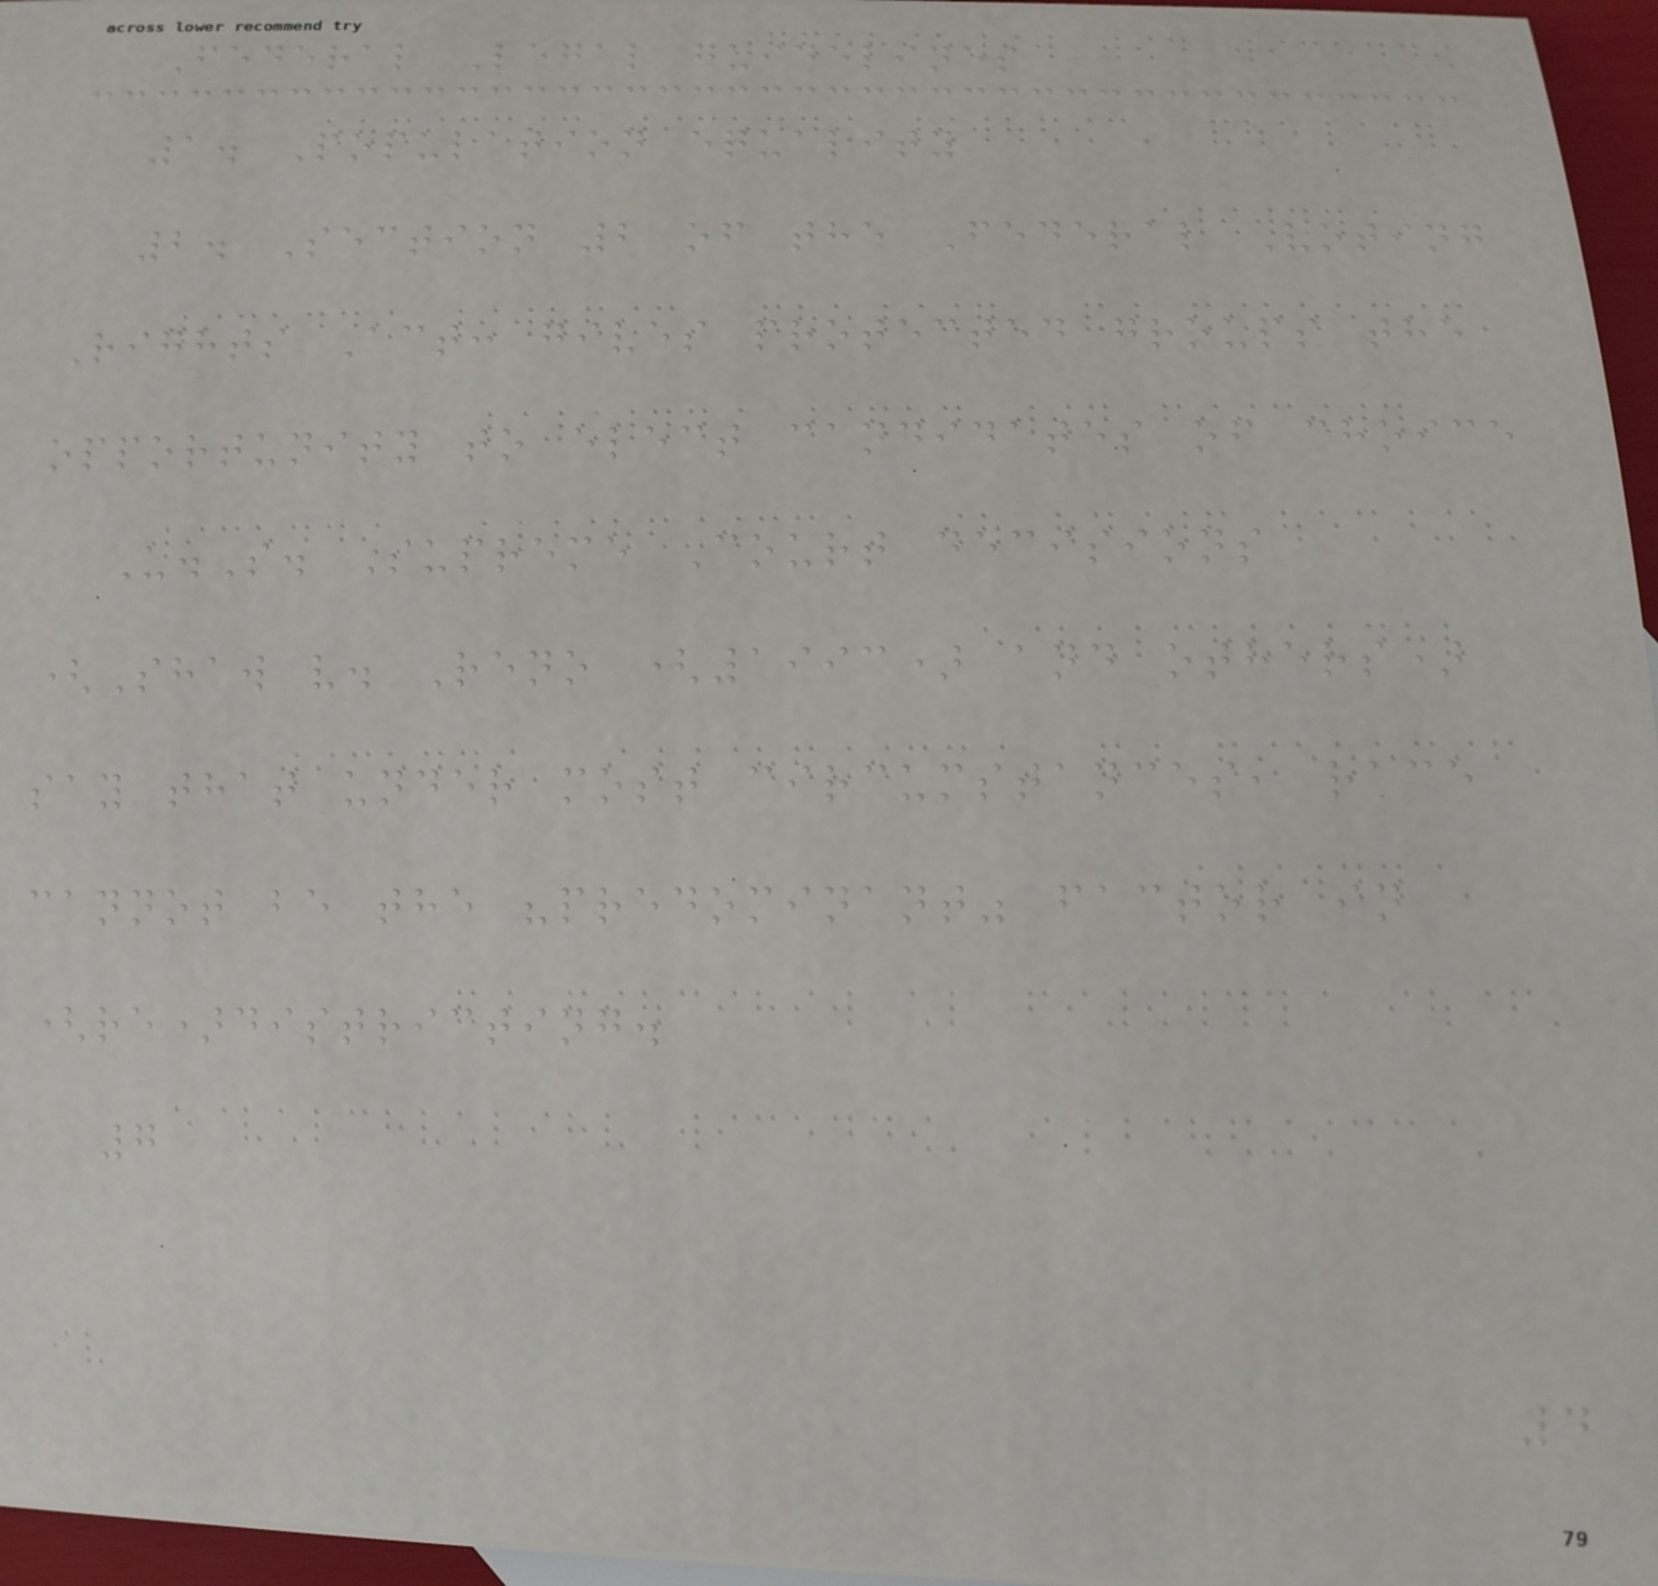Federal Legal guidelines
1. Population equality
2. Section 2 of the Federal Voting
Rights Act: gives protected groups the
opportunity to elect candidates of choice
U.S. Supreme Court decisions
(Shaw v. Reno (1993) and others)
say that under most circumstances, race
cannot be the "predominant" factor in
(re)districting.
7
4
